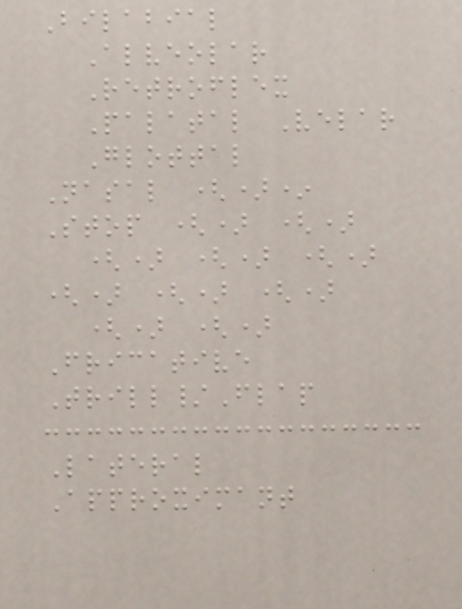Bilabial
Alveolar
Retroflex
Palatal Velar
Glottal
Nasal ()*
Stop () ()
() () ()
() () ()
() ()
Fricative
Trill/Flap
Lateral
Approximant
